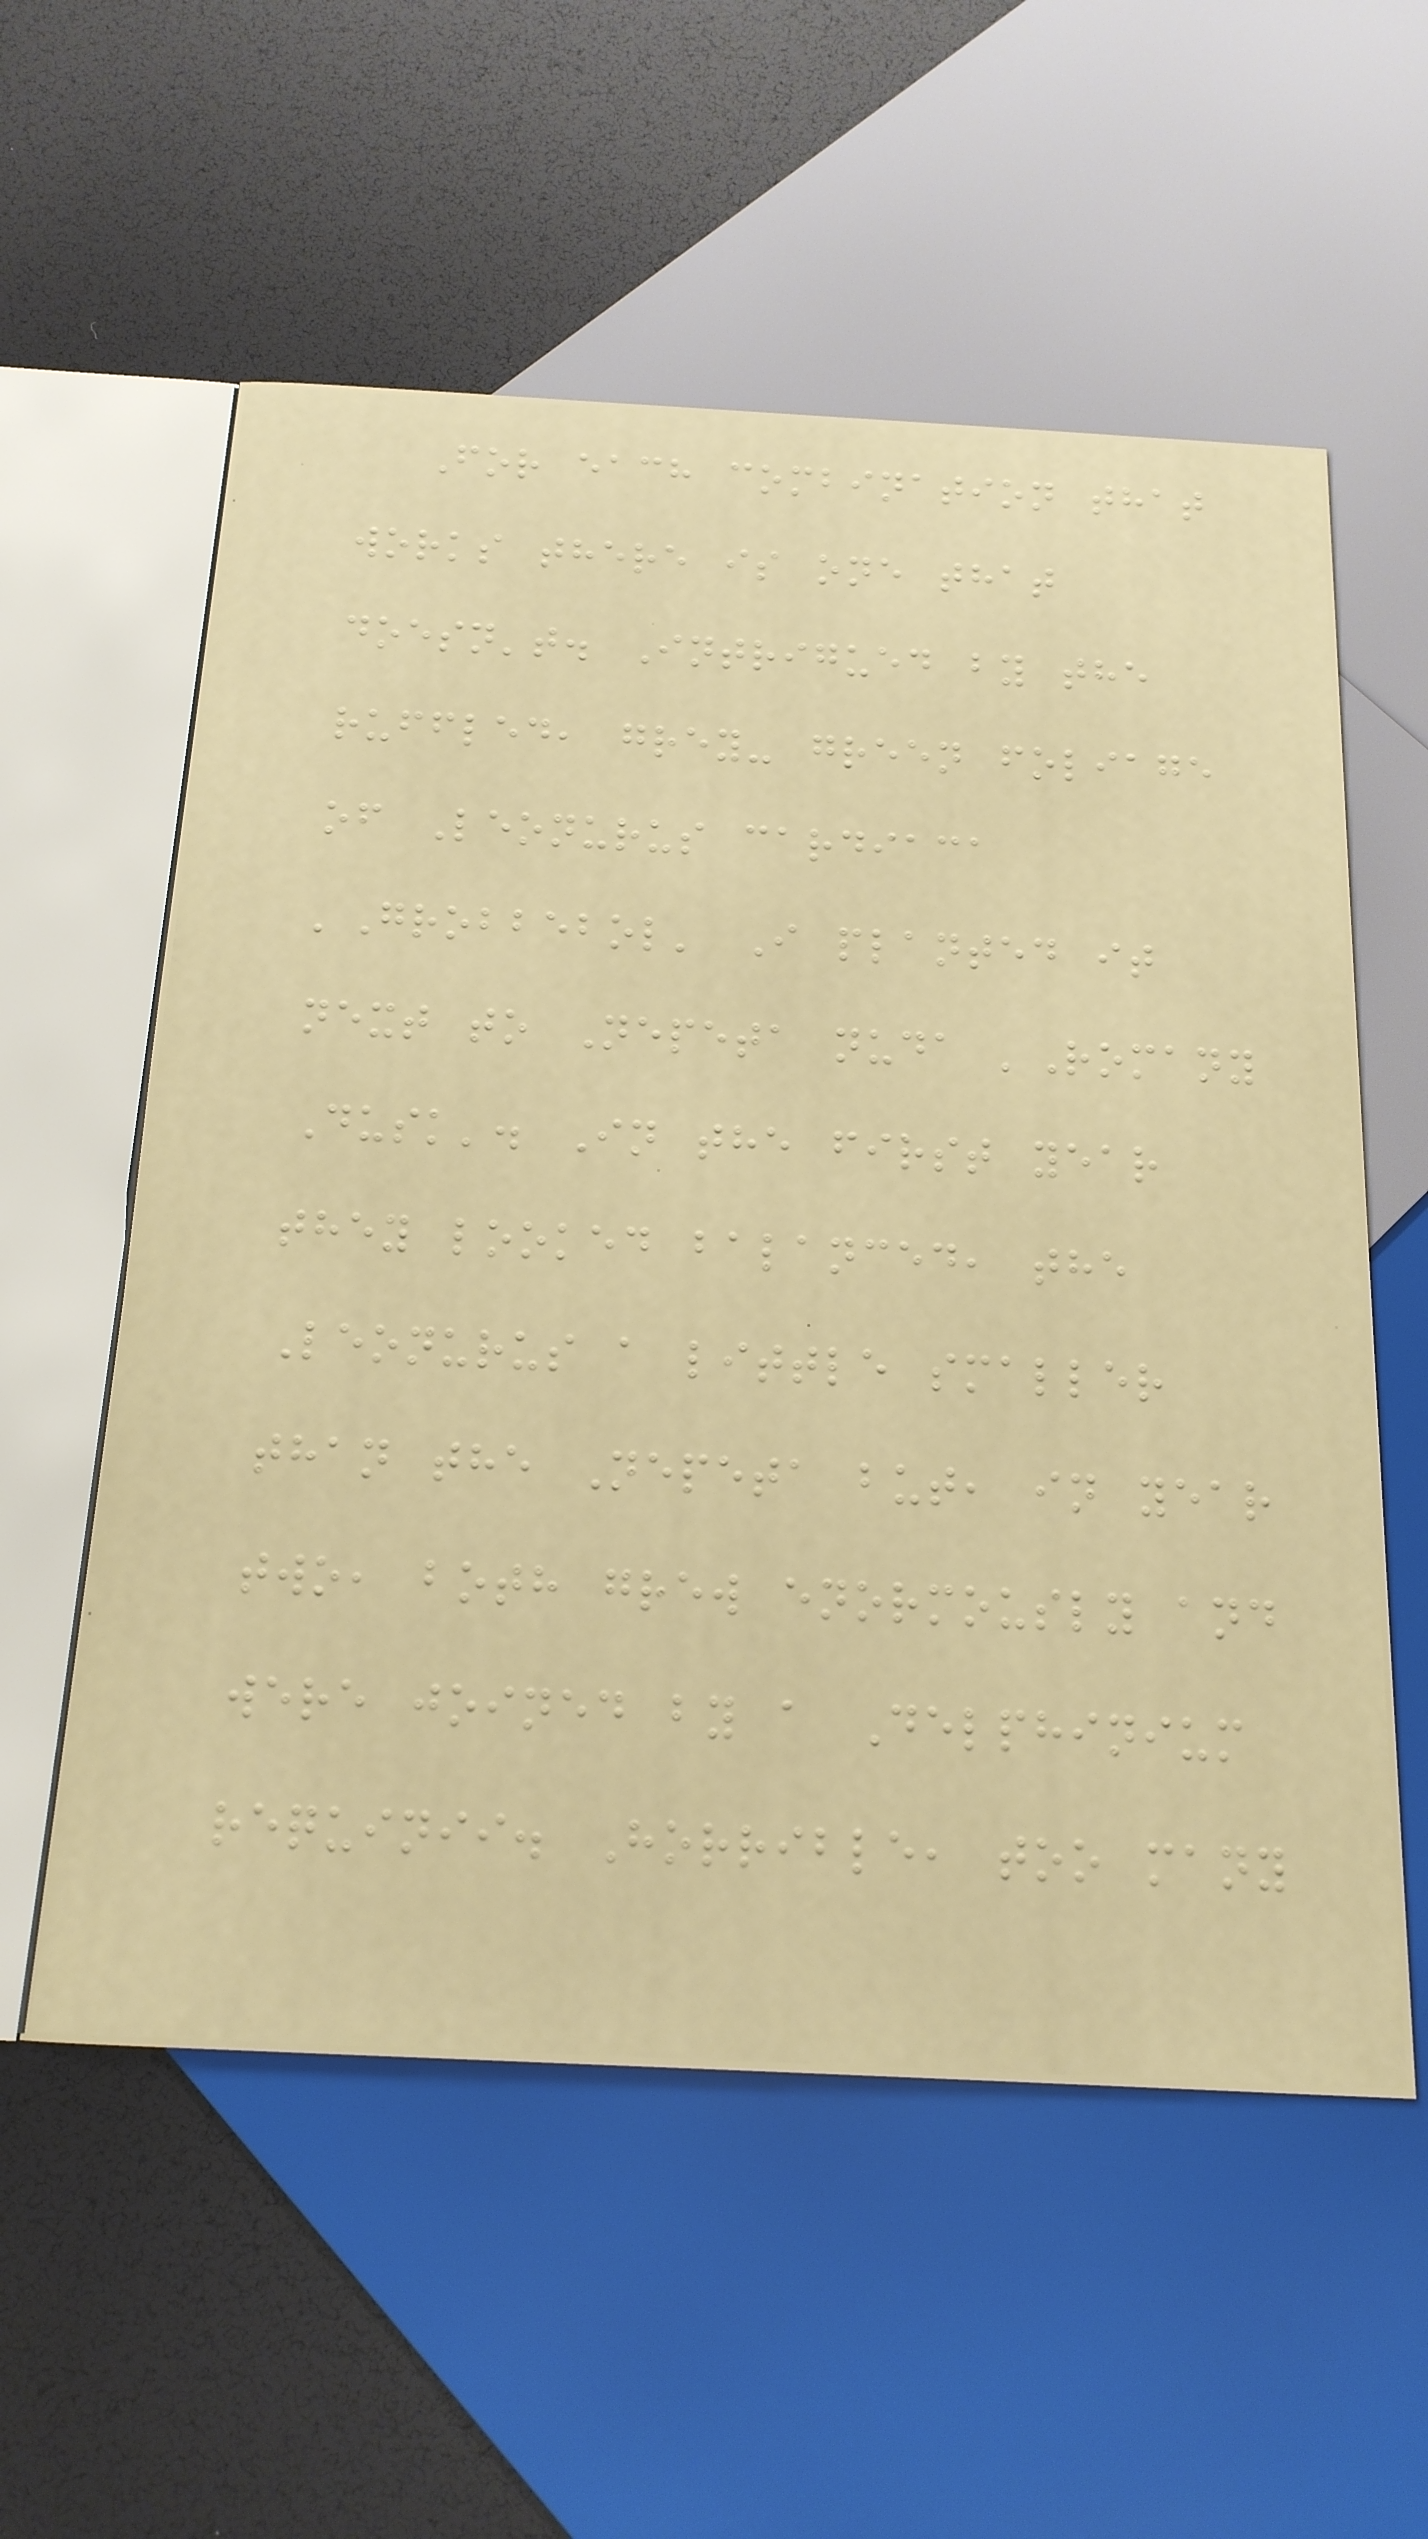For each combination that
works there is one that
doesn't. Intrigued by the
ruffled, grey- green foliage
of Leonurus cardiaca
'Grobbebol' I planted it
next to Nepeta nuda 'Romany
Dusk'. In the first year
they looked balanced, the
Leonurus a little smaller
than the Nepeta but, in year
two, both grew enormously and
were joined by a Delphinium
requinii. Horrible, too many
